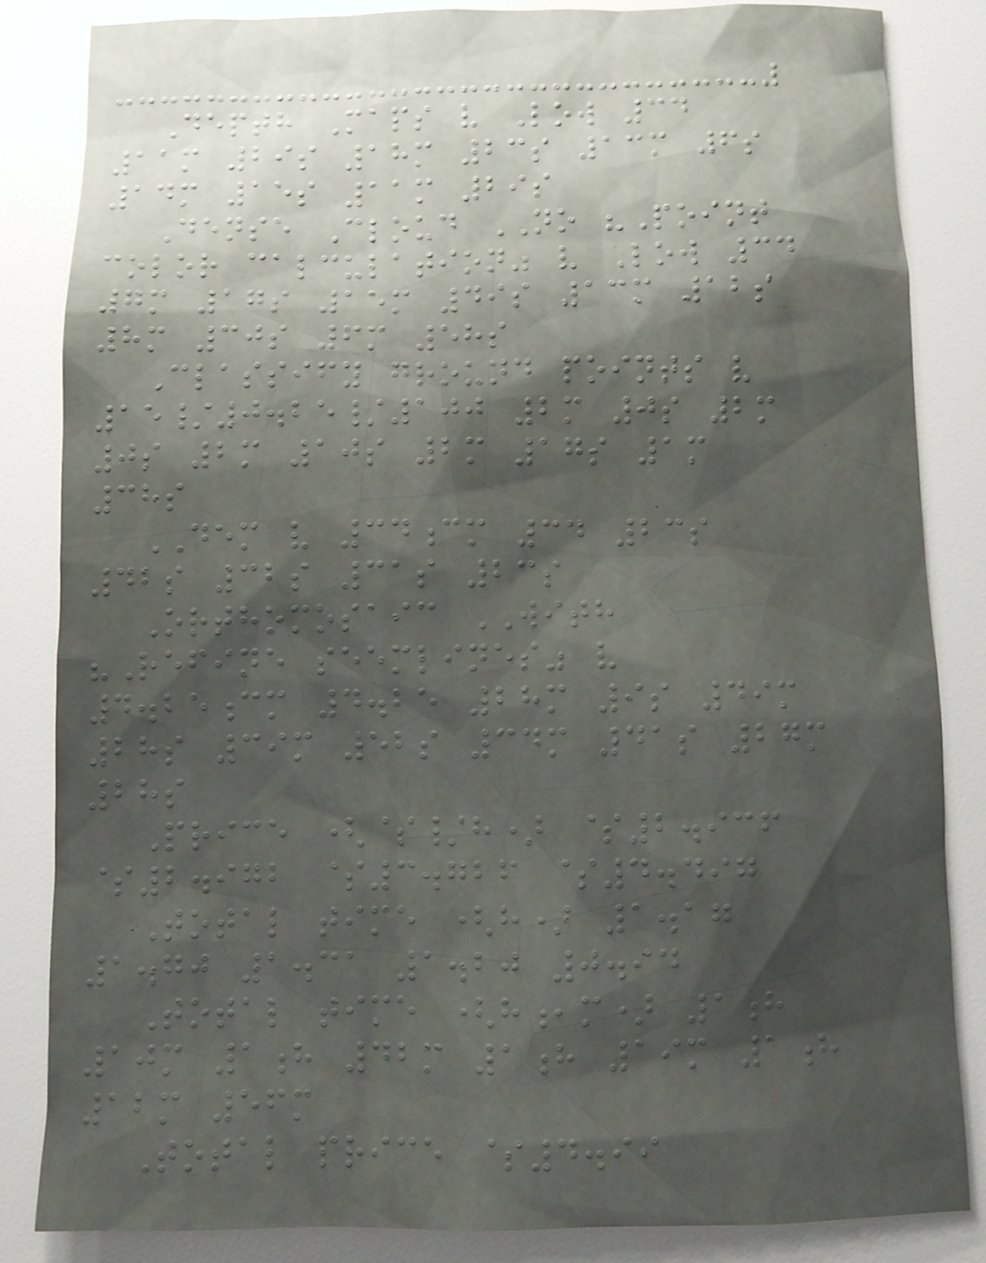Depth Maps v Low 34
11m 29s 18m 23s 13m 6s
14m 15s 11m 29s
Dense Cloud NO "Point
color calculation" v Low 34
7m 17s 15m 49s 13m 12s
8m 30s 6m 58s
Classify ground points v
15/0.25/100 2m 0s 2m
0s 2m 10s 2m 17s 1m
38s
DEM v 34cm 34 23s
42s 32s 31s 23s
Orthomosaic WITH
"Refine seemlines" v
4.25cm 4.25 28m 9s 49m
28s 39m 52s 34m 41s 27m
28s
Price ($/h) $2.936
$2.972 $3.726 $4.497
Total time (h) 1.17
1.70 1.31 1.20 0.94
Total time (h,m) 1h
10m 1h 42m 1h 19m 1h
12m 56m
Total price $4.99
